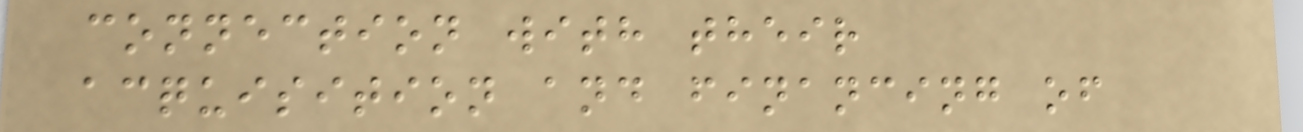connection with their
acquisition and financing of
